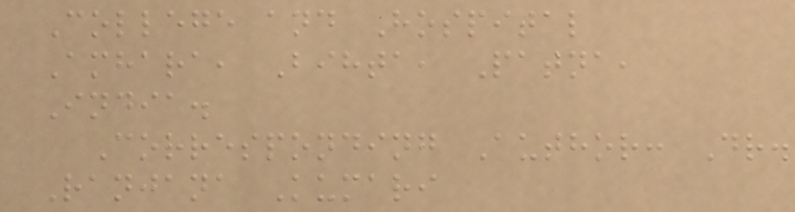College and Hospital
Amhara, Bihta, Patna,
India.
Corresponding Author: Dr.
Ranjana Kumari
